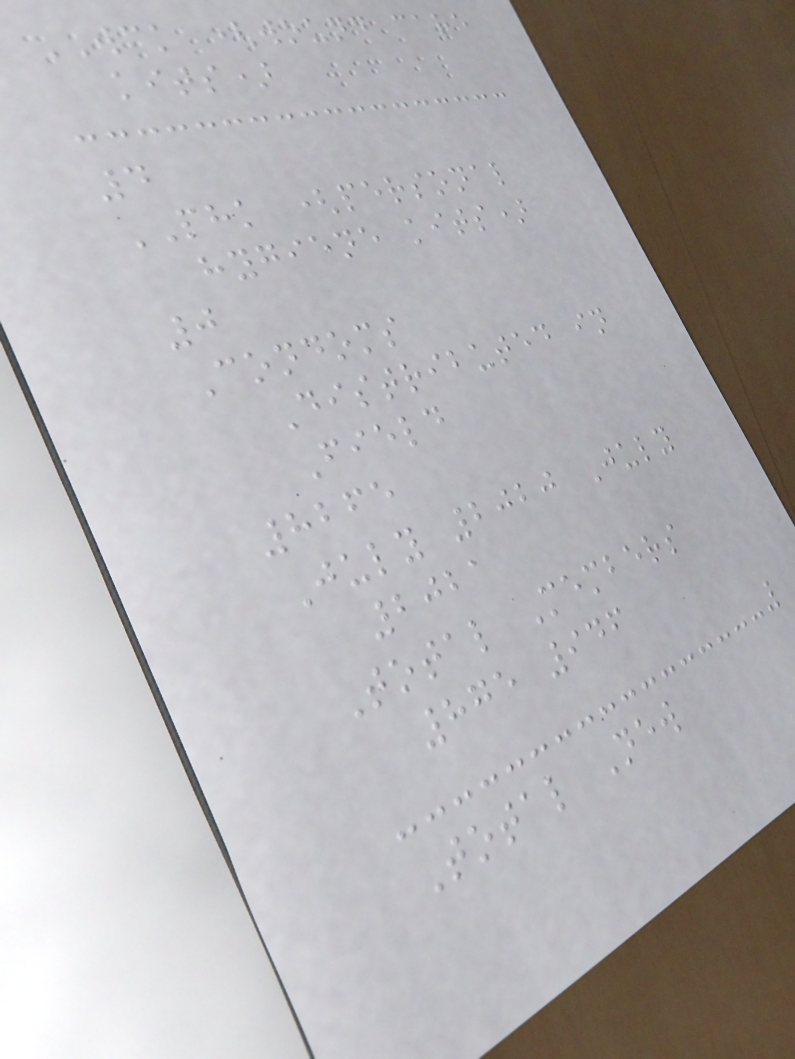WCK (wound care
kits)
4
PHK (personal
hygiene kits)
0
Condoms
Distributed in
Field
8265
July 2020 July
2021
Total Members
875 946
Total New
